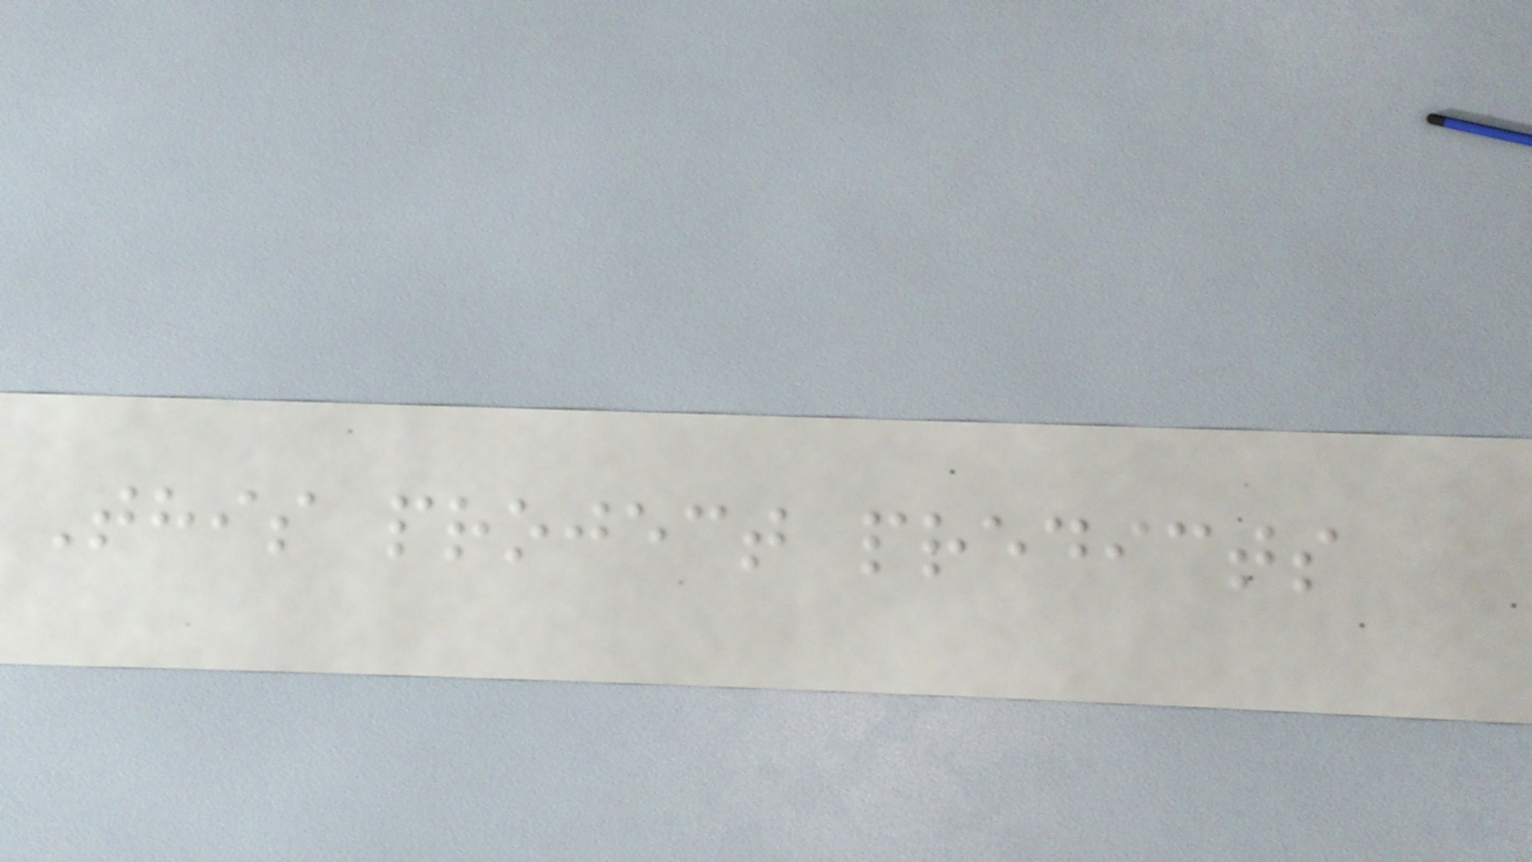This project predicts
